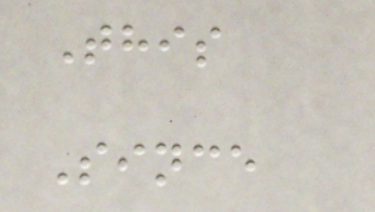This
Since
